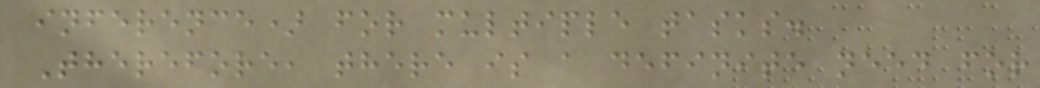inference) for multiple tasks.
Therefore, there is a definite need for
